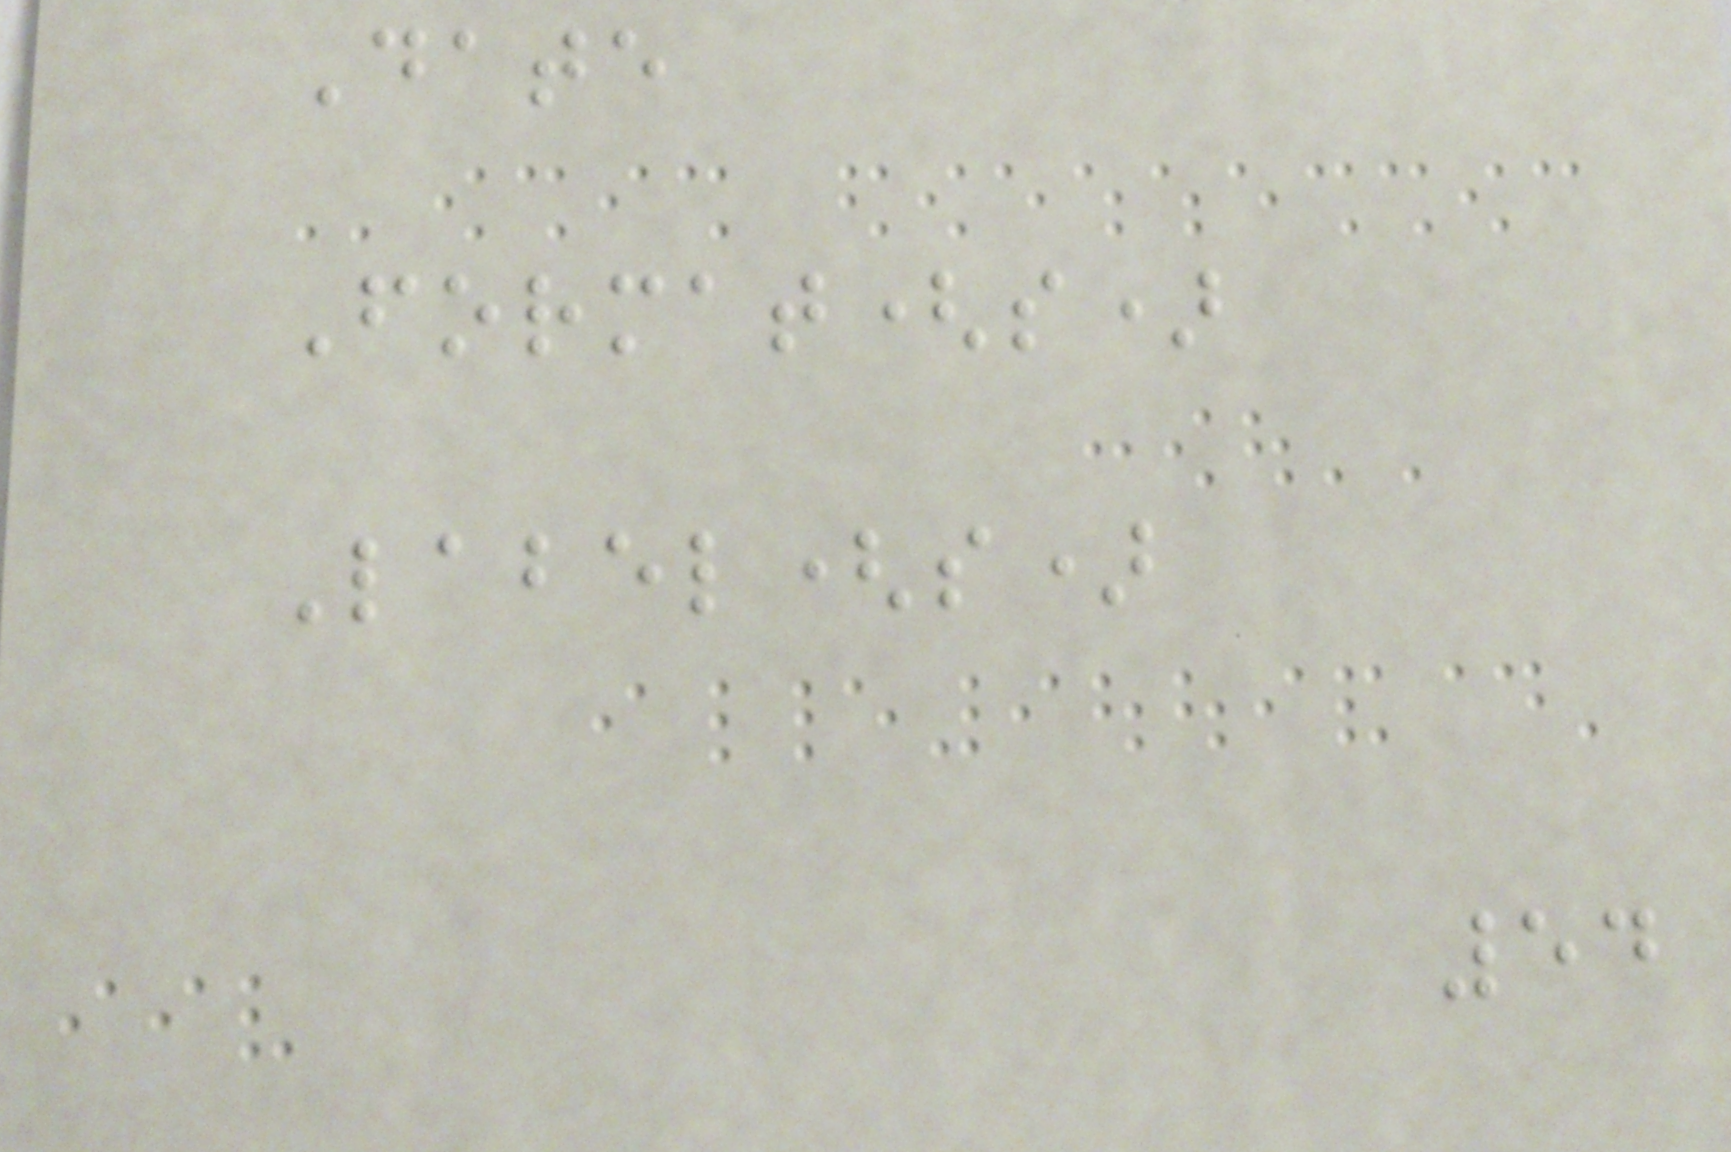Date
Format(s)
Label(s)
54
